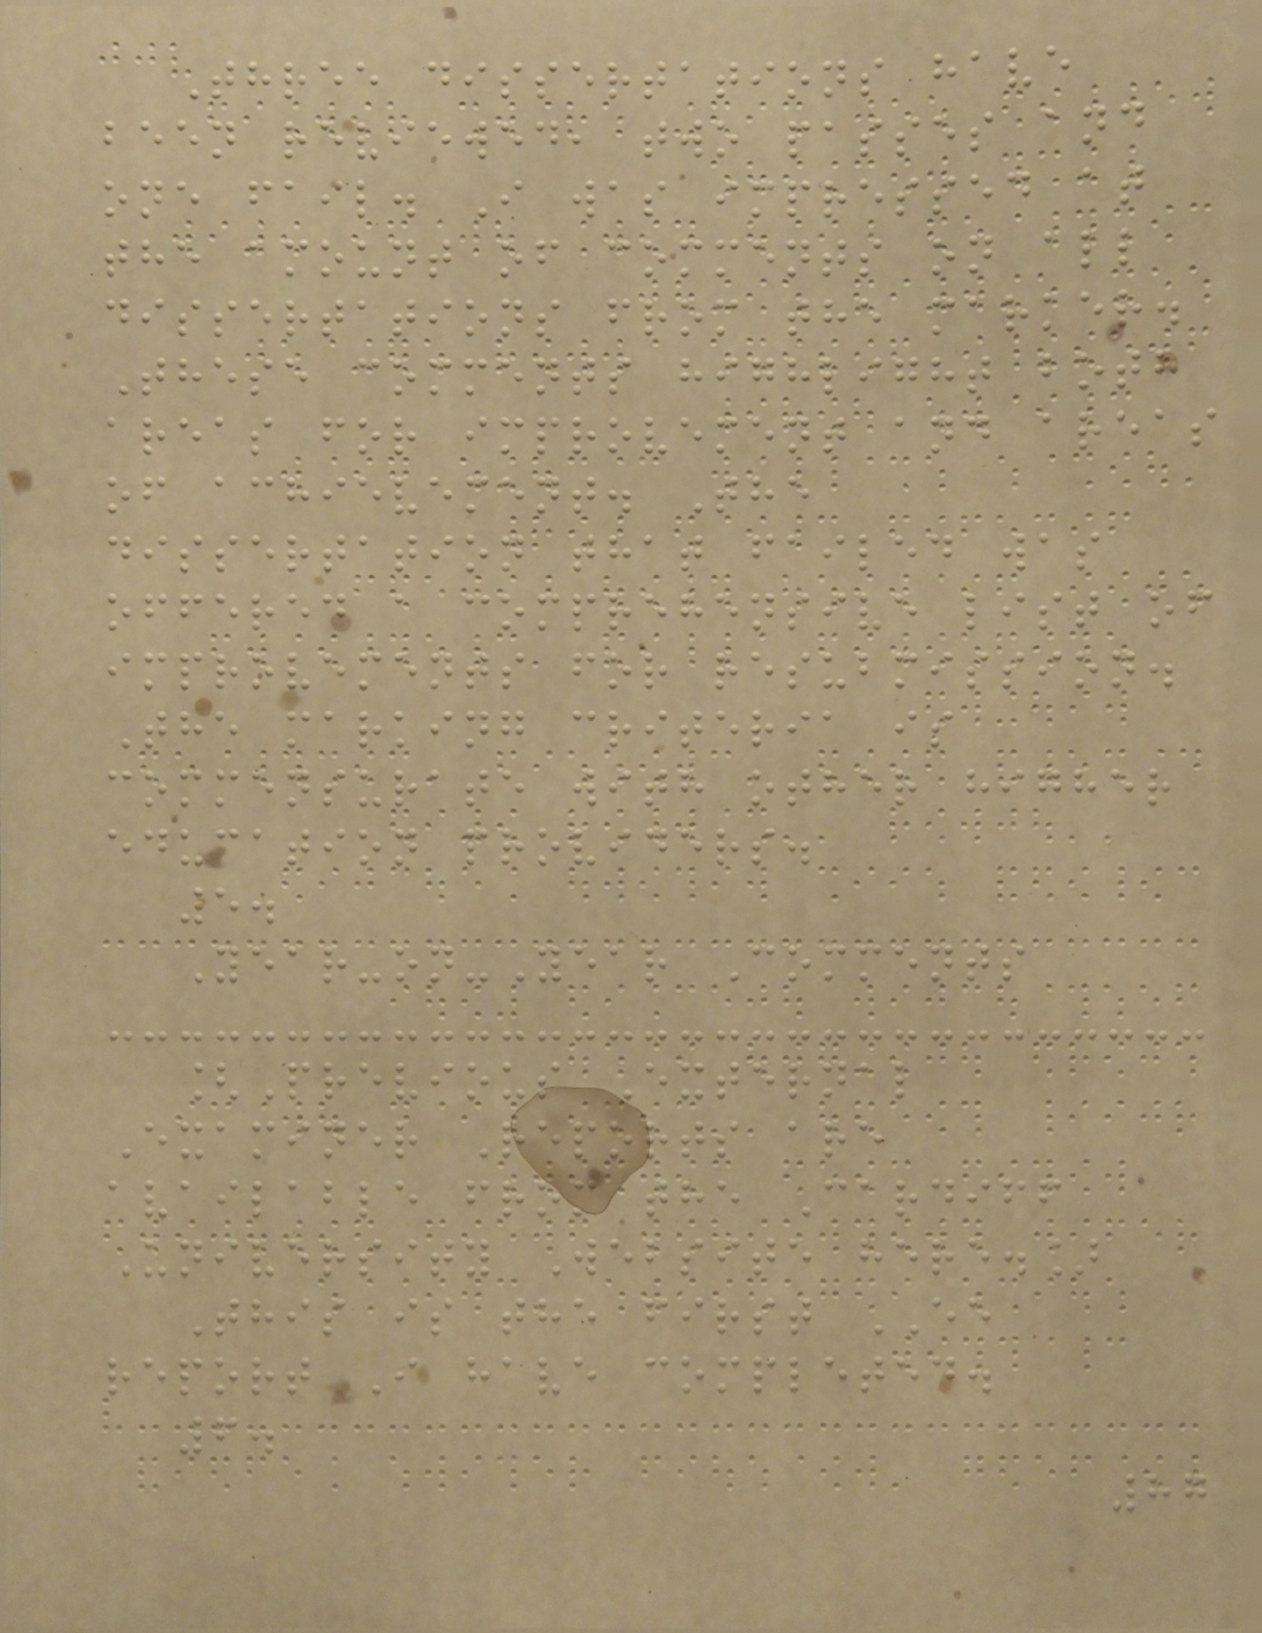Three dissertations have
been reviewed, two passes and
one fail. I was impressed at
the amount of comments on all
dissertations from the marker.
These comments highlight both
areas for improvement and areas
of achievement. The
dissertation that failed was
offered a comprehensive list of
improvements for resubmission.
The marking criteria is
commensurate with other higher
education providers.
5.
Year-on-Year Comments
[Previous External
Examiner Reports are
available from the Cardiff
University Website here.]
This is the first EE
report I have completed.
6.
87
